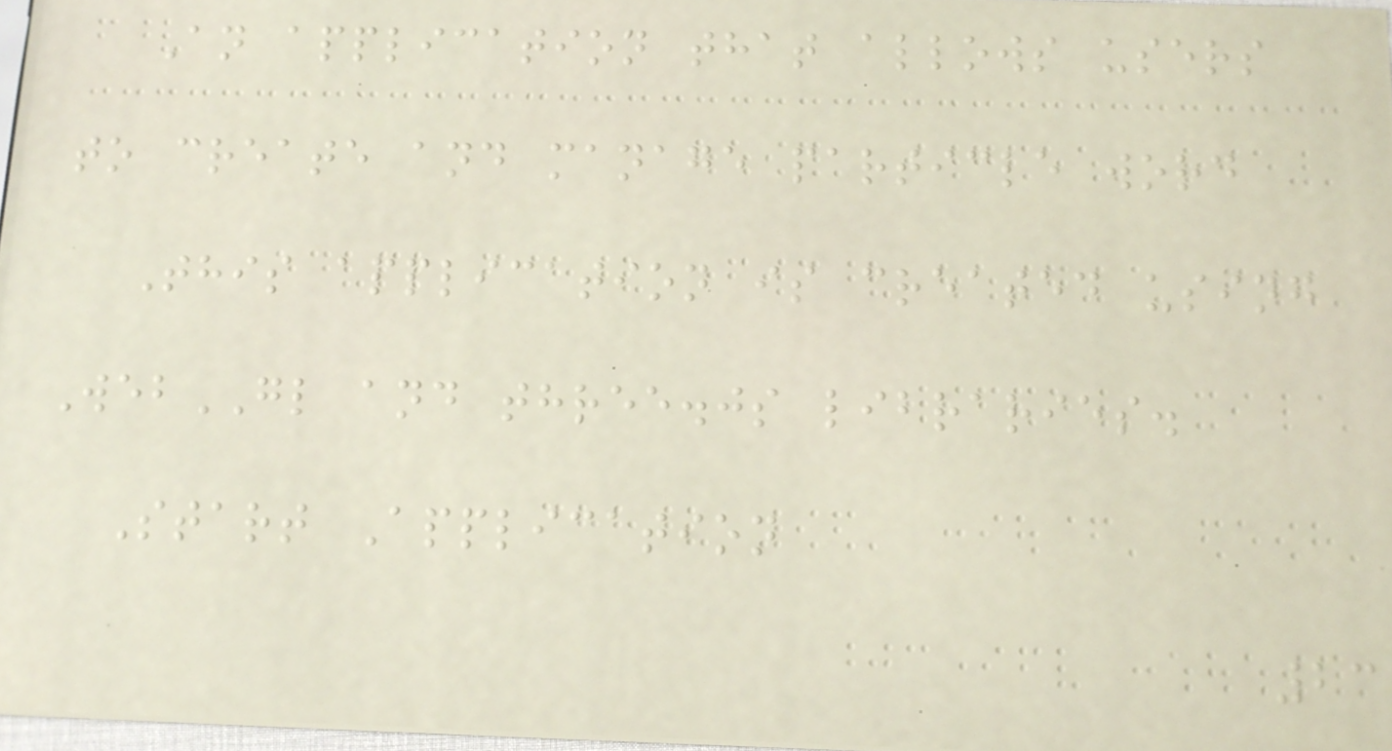An application that allows users
to create and manage particle word
This application is created using
WebGL and three.js libraries.
Start Application
23
